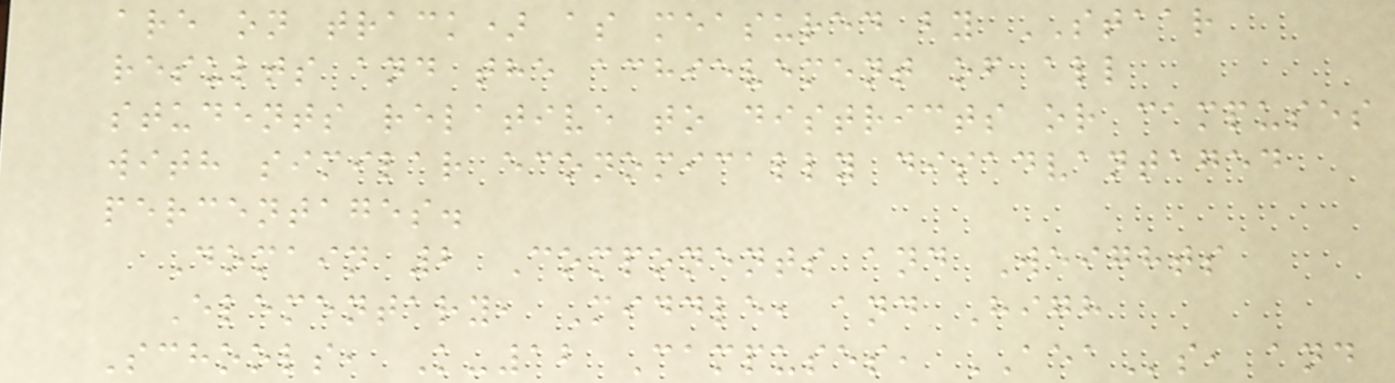are on track) as measured by STAAR
results and the achievement of all
students relative to districts or campuses
with similar economically disadvantaged
percentages.
Domain 2 Components and Weights
Elementary, Middle, and High
Schools, K-12 Campuses, AEAs, and
